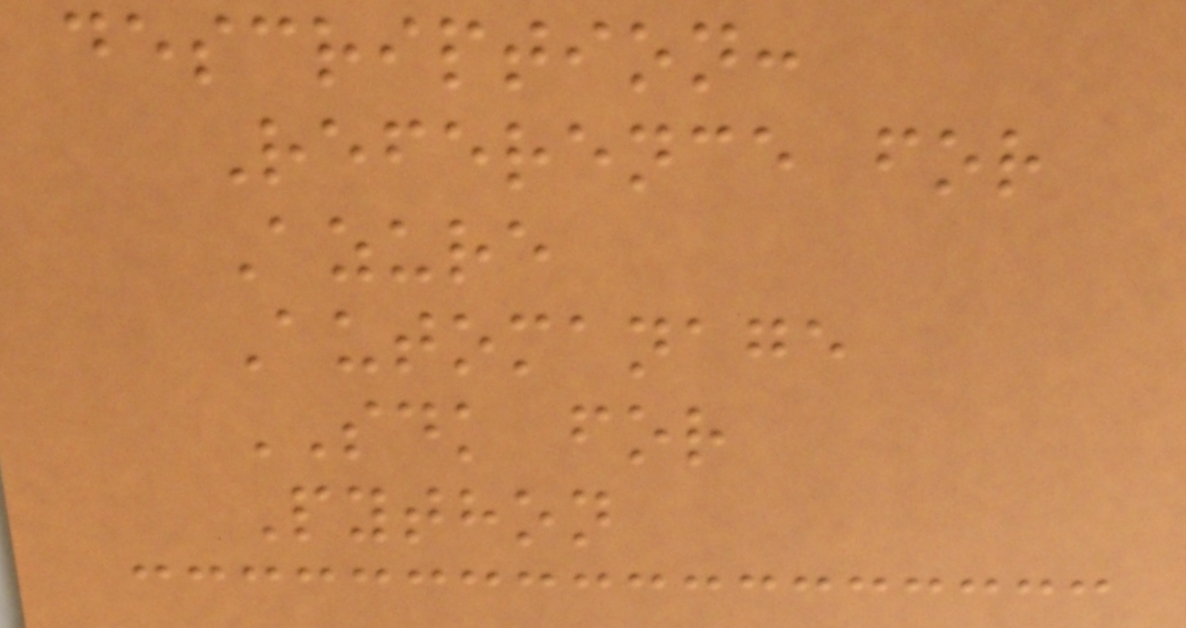description:
Reference for
Azure
Automanage
SDK for
Python
